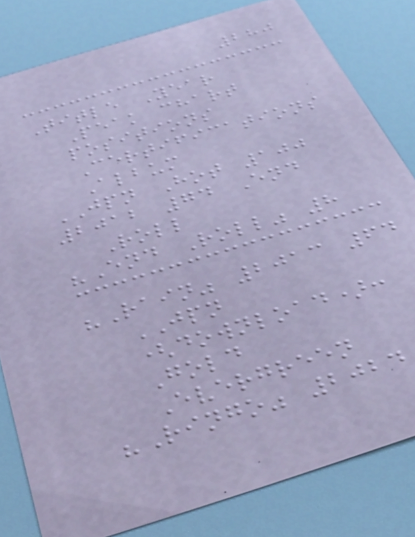280
Title Year
Peak chart
positions
Certifications
Album
JPN Hot 100
2012 74 End
Roll
"End Roll" 8
"Rain" 2013 64
JPN
(download):
Gold
Evergreen
"Ringo" 2024
